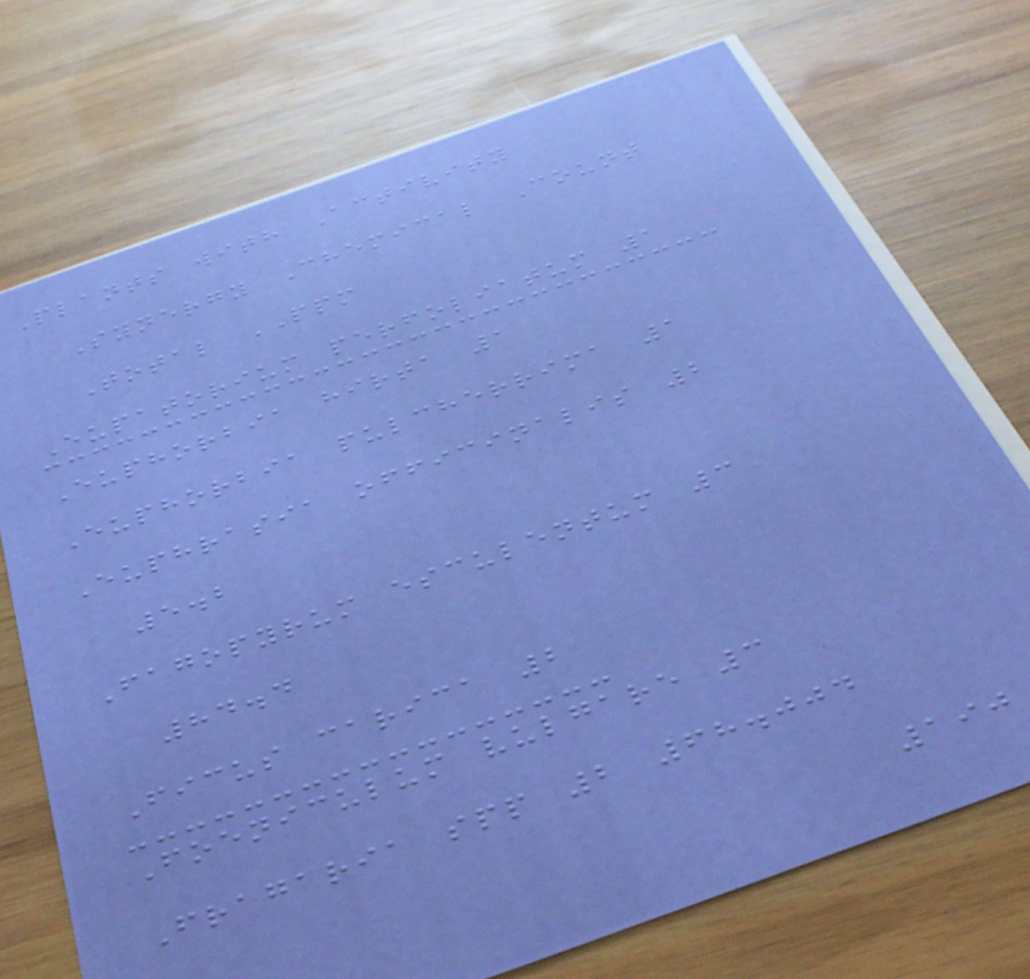Plants with Activity
Synergy Chemical Count
Total PPM
Eupatorium perfoliatum 1
Euphorbia hirta 1
Euphorbia pulcherrima 1
Euphrasia officinalis 2
5.2
Fagopyrum esculentum 3
84.4
Ficus carica 2
Foeniculum vulgare 3
Fragaria spp 2 68.004
190
